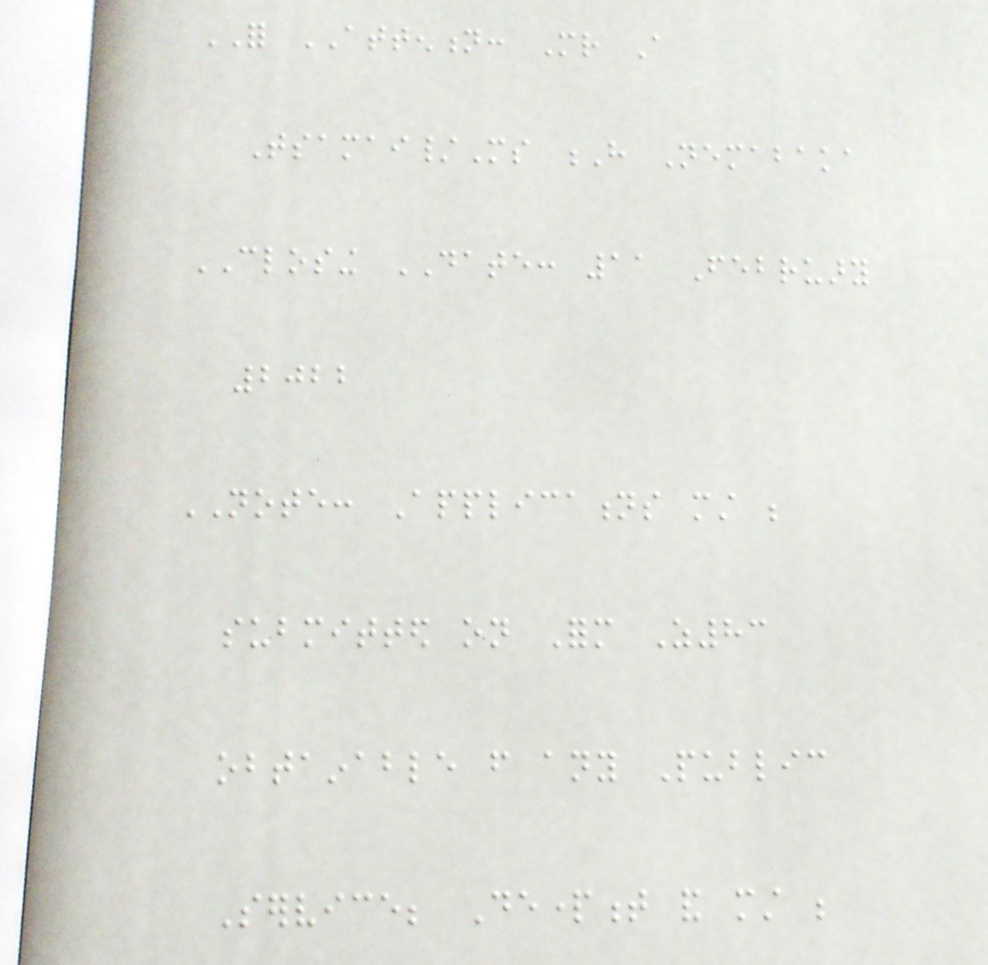FOR ATTENTION: Mr A
Tsamai/Ms H Nemabaka
CLOSING DATE: 11 February
2022
NOTE: Applications must be
submitted on Form Z83
obtainable from any Public
Service; Department and must be
